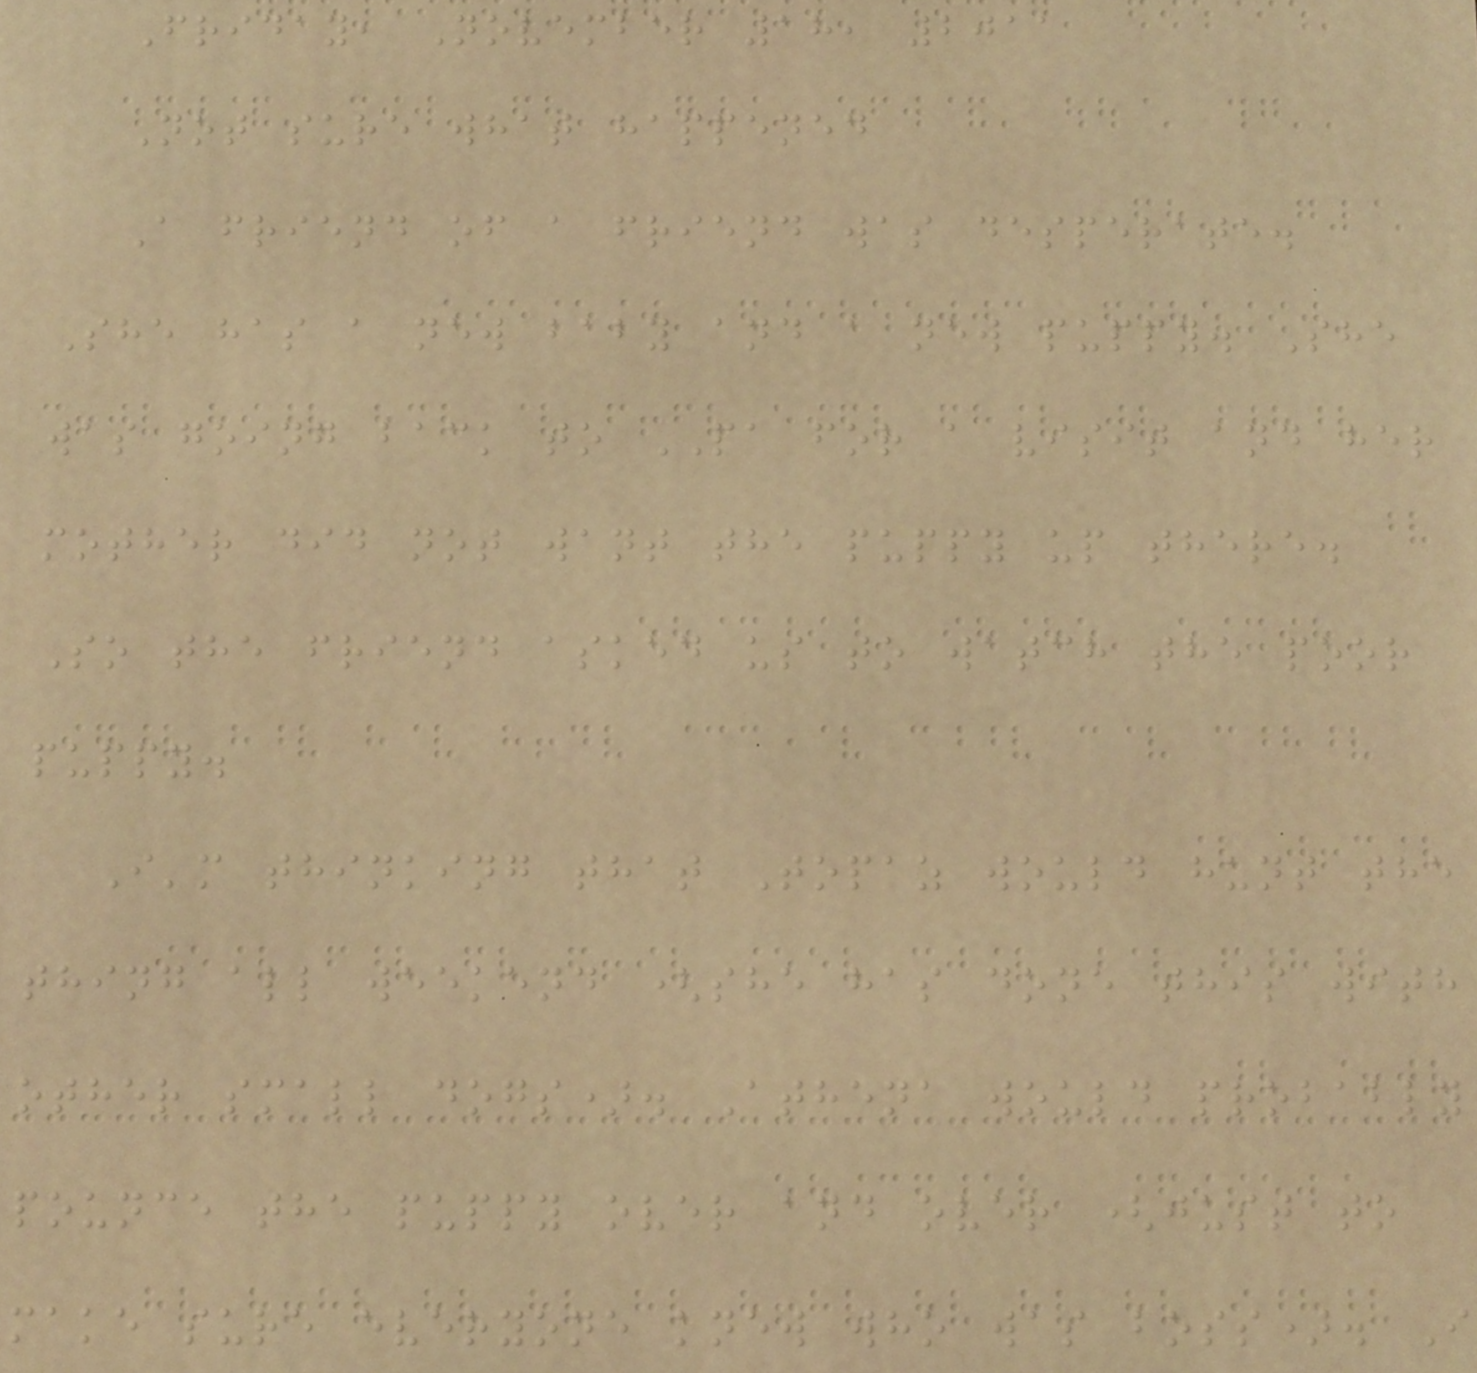Friday, November 18, 2011
Not sure what happened
A friend of a friend was desperate.
She has a new baby and a new puppy. She
was going back to PA for a visit and her
mother did not want the puppy up there.
So the friend asked us to watch the poor
puppy.
I'm thinking that Topaz would hunt the
thing all weekend (she has done this with
other small dogs). Athena would probably
pounce the puppy over and over (just to
make sure everyone knew who was boss). I
